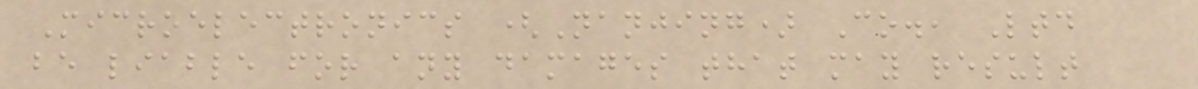Microelectronics (Nanjing) Co., Ltd
be liable for any damages that may result
